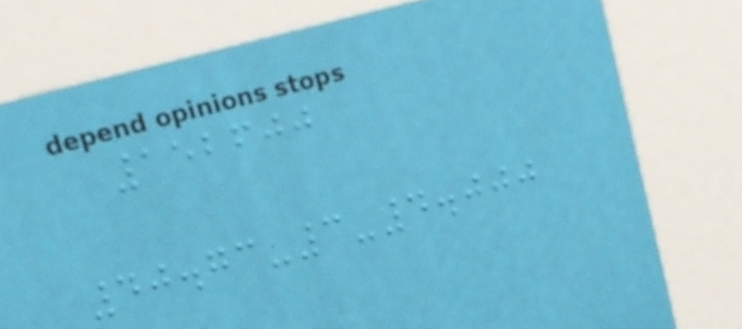152600
40.73-3-4.000
